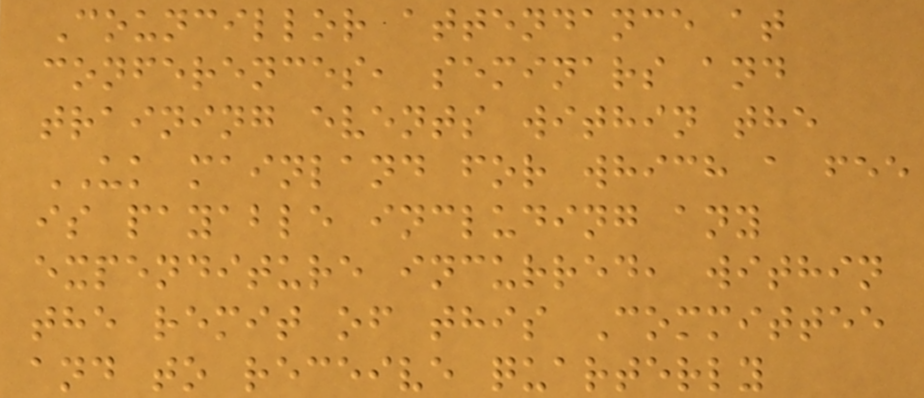Councillor attendance at
conferences, seminars and
training events within the
UK mainland for which a fee
is payable including any
expenditure incurred, within
the remit of this Committee
and to receive quarterly
